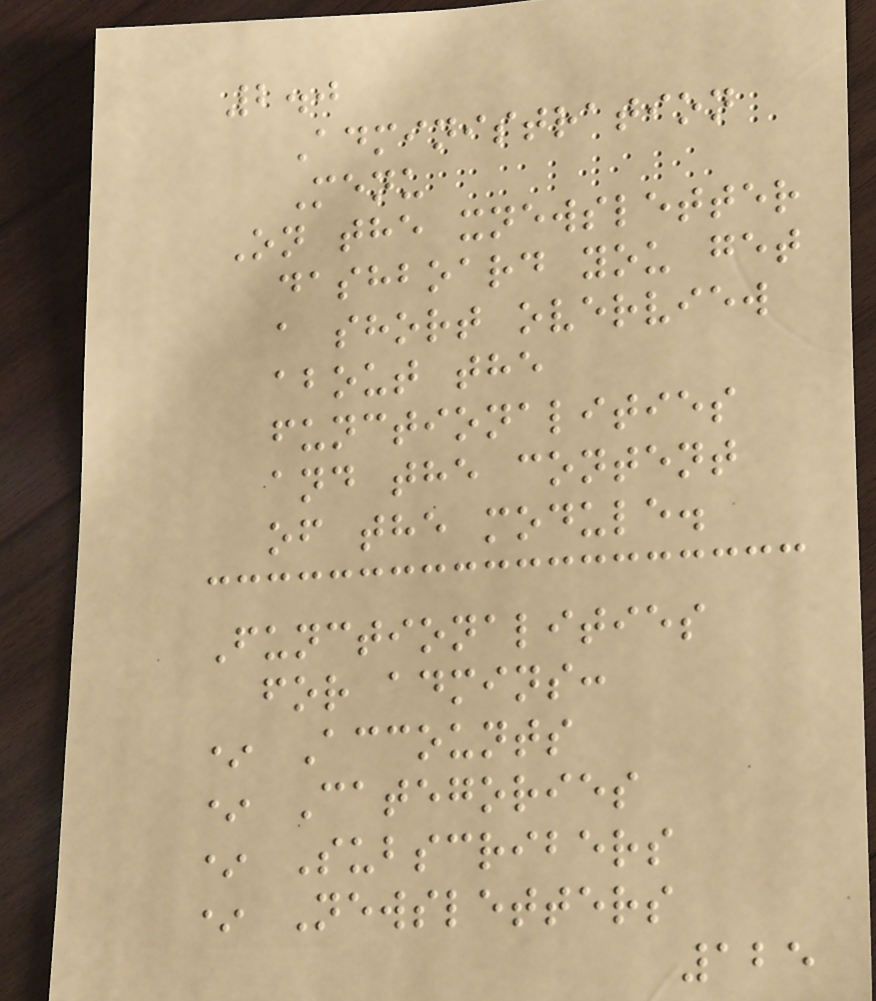2.0
Administration
Menu
On the xnewsletter
dashboard you get
a short overview
about the
functionalities
and the content
of the module.
Functionalities
for admins:
* Accounts
* Categories
* Subscribers
* Newsletters
125
